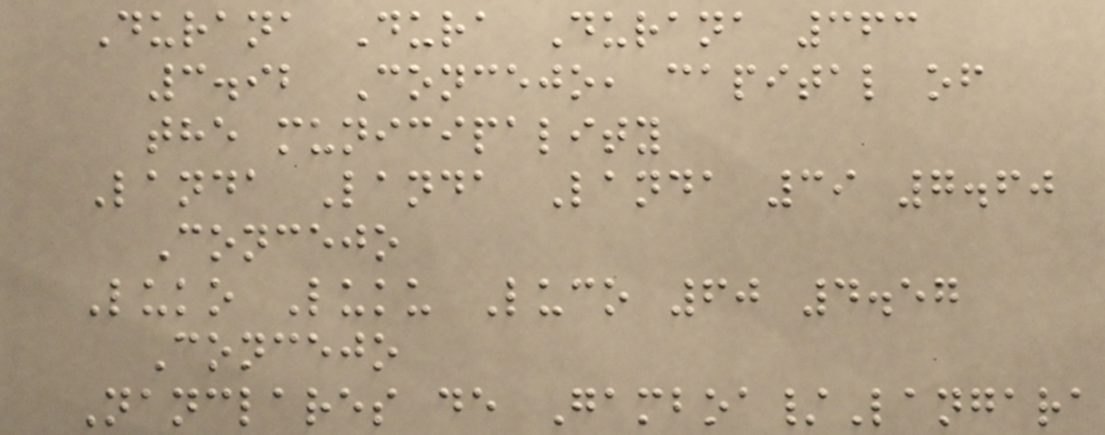Durana Dura Durana 363
3.92 Concejo, capital of
the municipality
Landa Landa Landa 39 7.60
Concejo
Luko Luku Luco 60 4.57
Concejo
Nanclares de Gamboa/Langara
